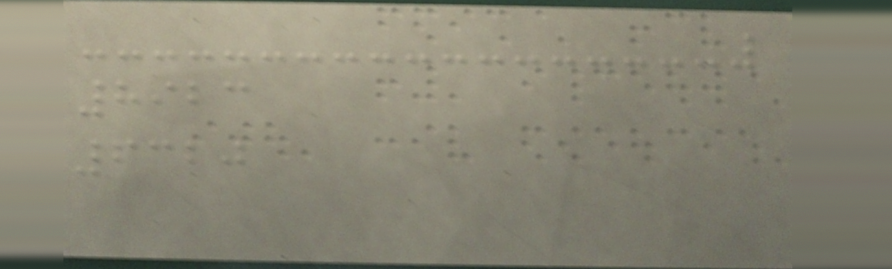8923
6320
